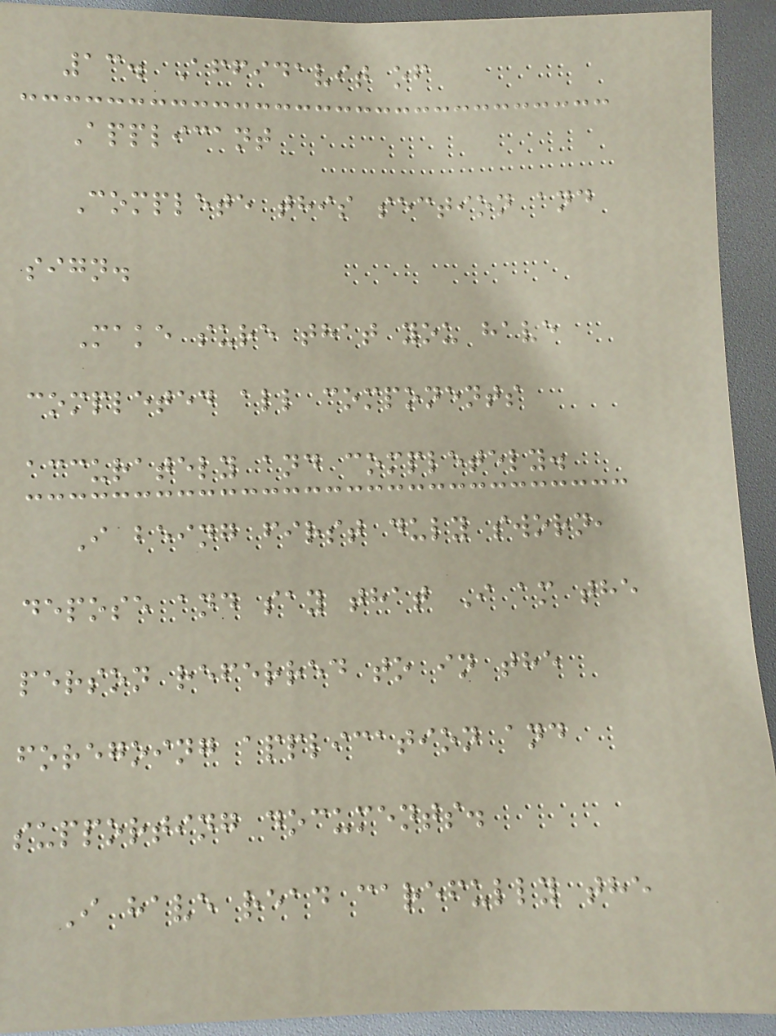13. Affidavit of
Applicant
Complete this section and
sign.
Make sure that you have
completed all components
accurately and completely.
I being first duly sworn,
depose and say that I am the
person referred to in the
foregoing application and
supporting documents.
I have read carefully the
